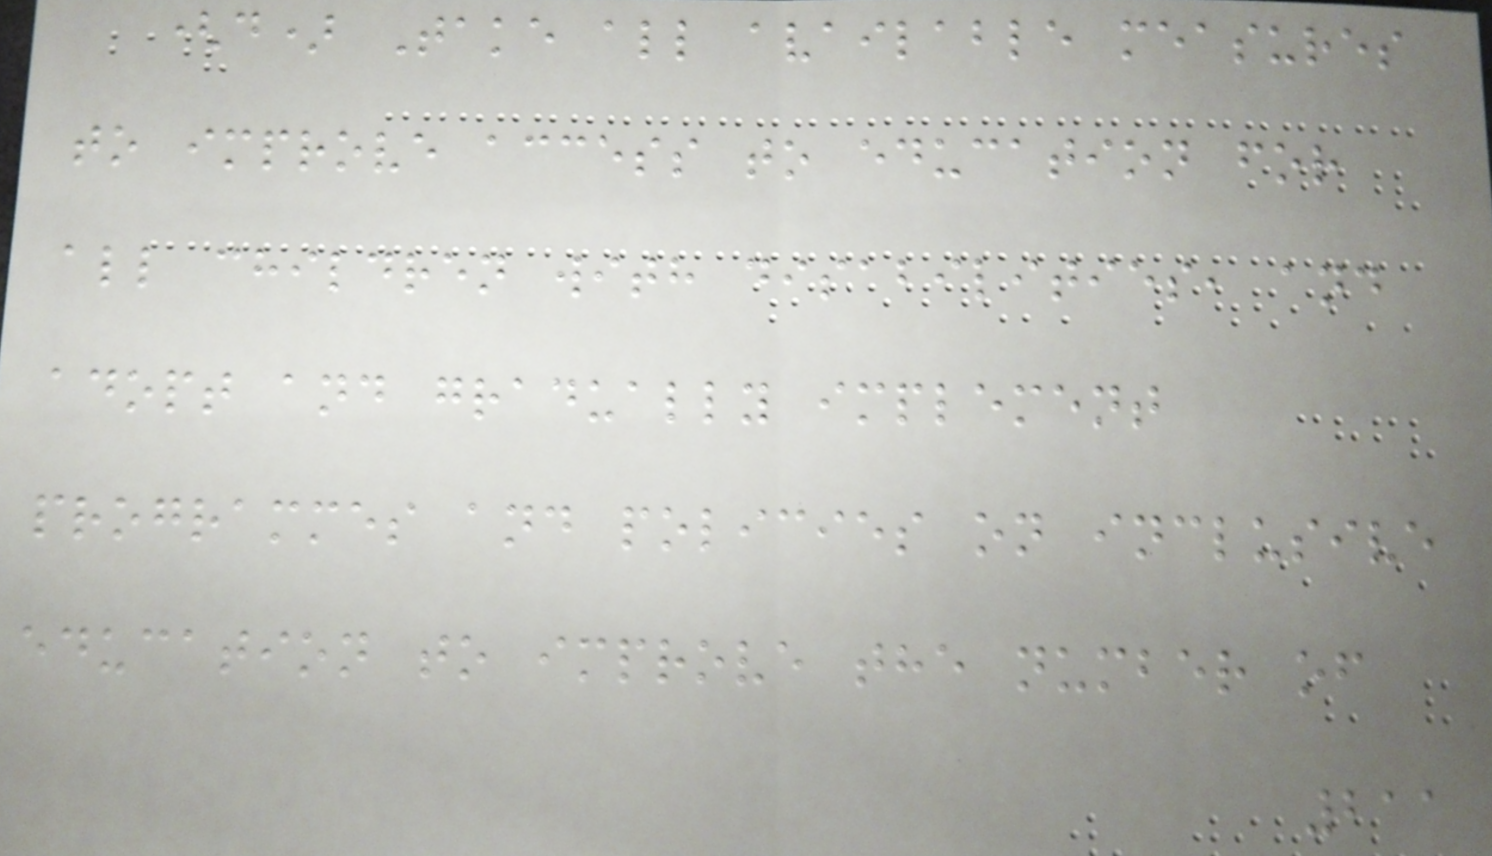(d) Take all available measures
to improve access to education for
all children with disabilities, and
adopt and gradually implement
programmes and policies on inclusive
education to improve the number of
211
